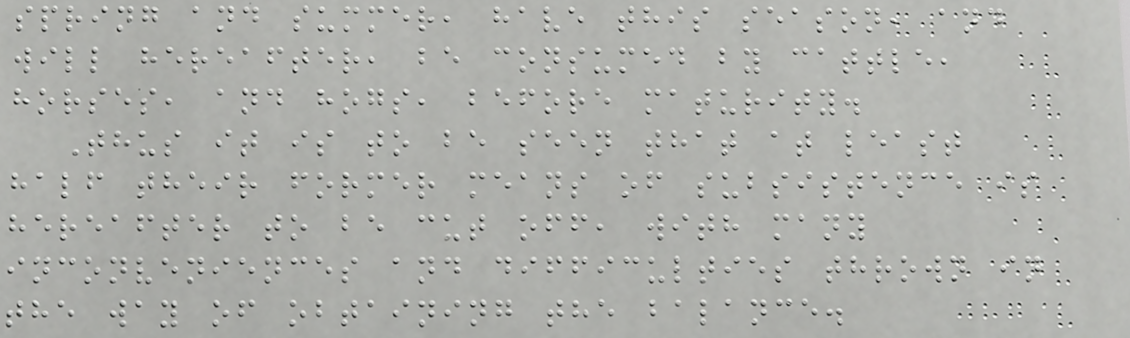spring and summer, have this season, and
will hereafter, be consumed by cattle,
horses, and hogs, before maturity.
Thus it is to be seen that at least
half their former means of subsistence is
hereafter to be cut off, with many
inconveniences and difficulties thrown in
the way of obtaining the balance.
